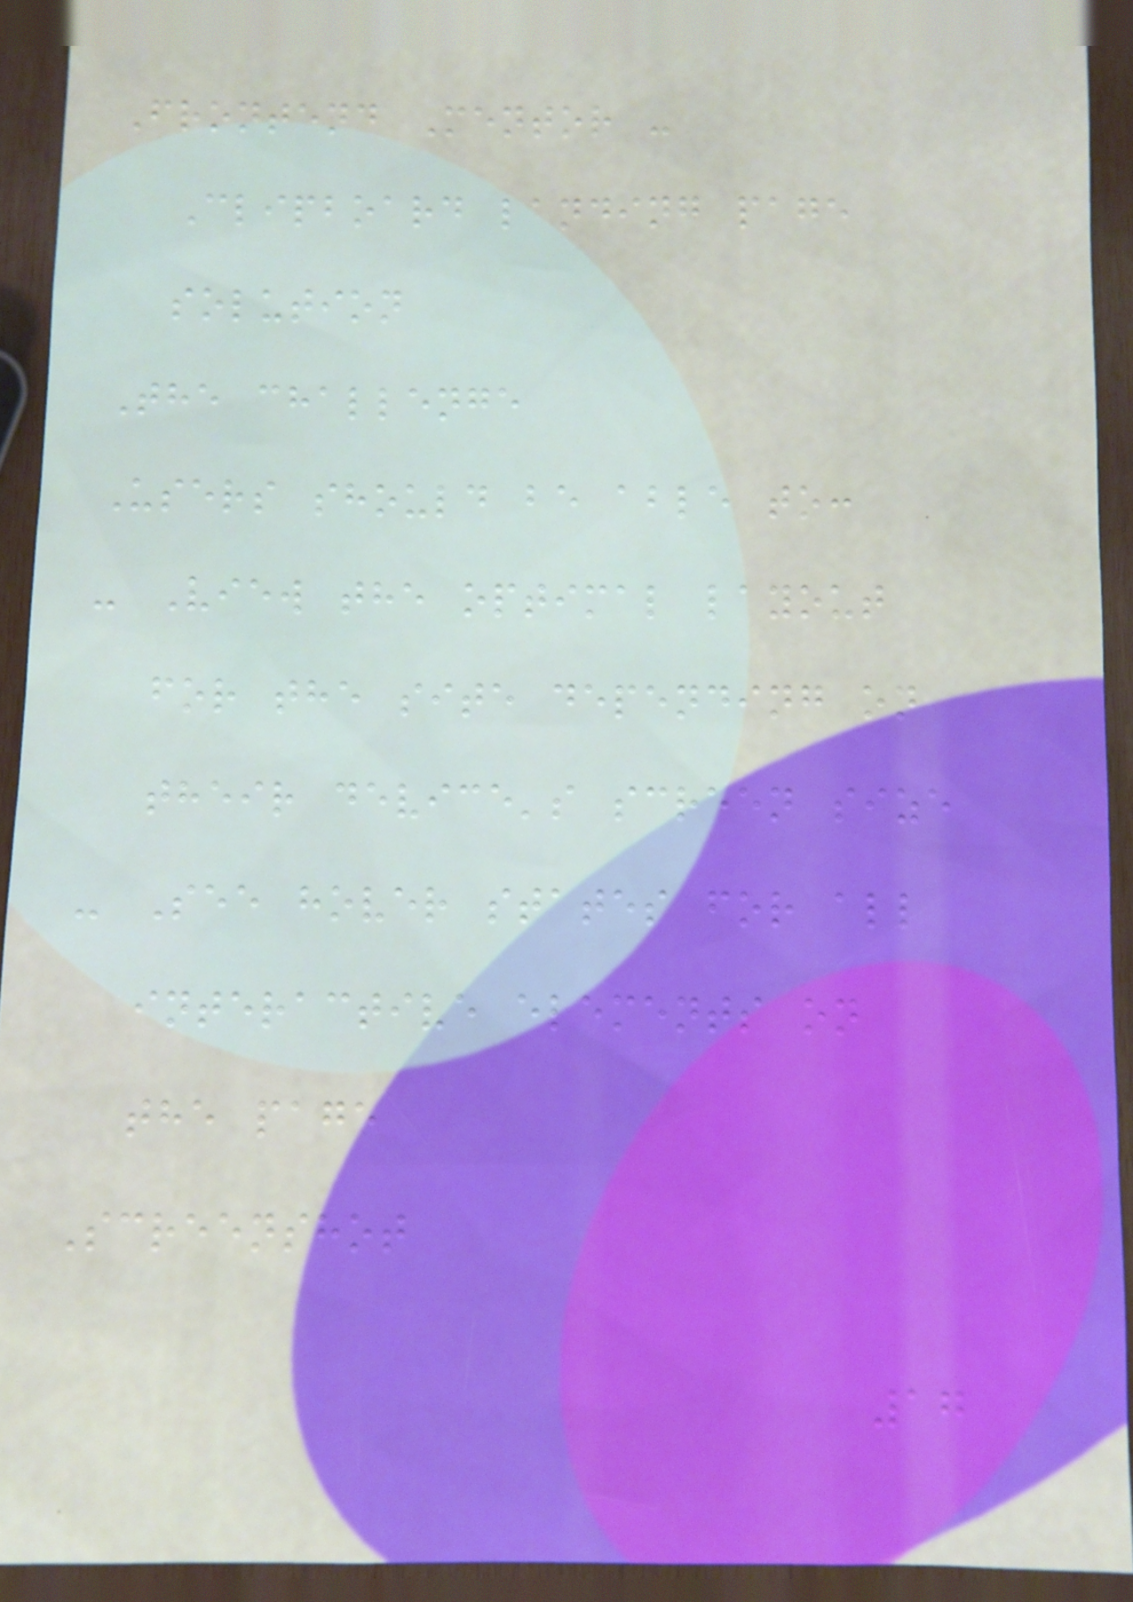Frontend Mentor -
Clipboard landing page
solution
The challenge
Users should be able to:
- View the optimal layout
for the site depending on
their device's screen size
- See hover states for all
interactive elements on
the page
Screenshot
17
